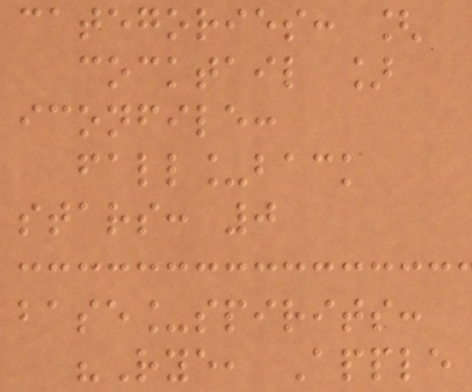categories: [
cocktail ]
iconfile:
fall_back
stars: 0
base_spirits:
"Rye, Apple
